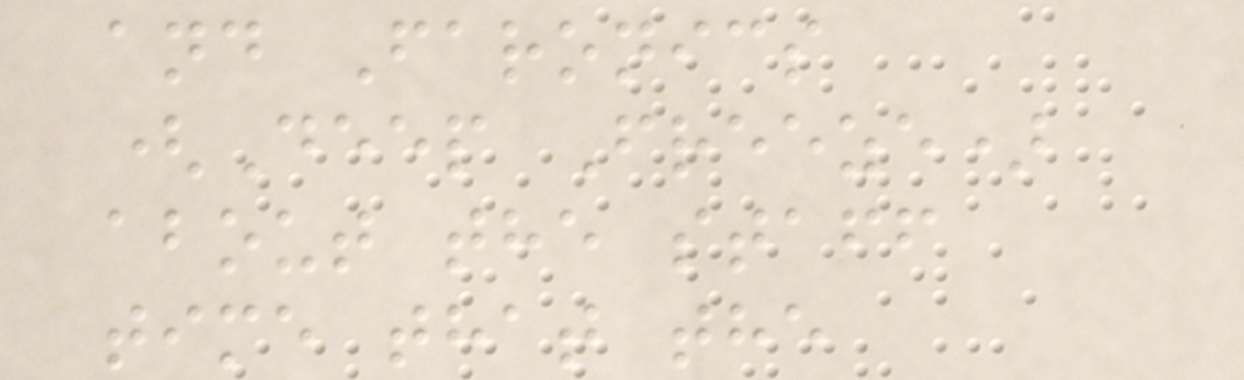and Faronics
(Deep Freeze)
about the staff
time that the
